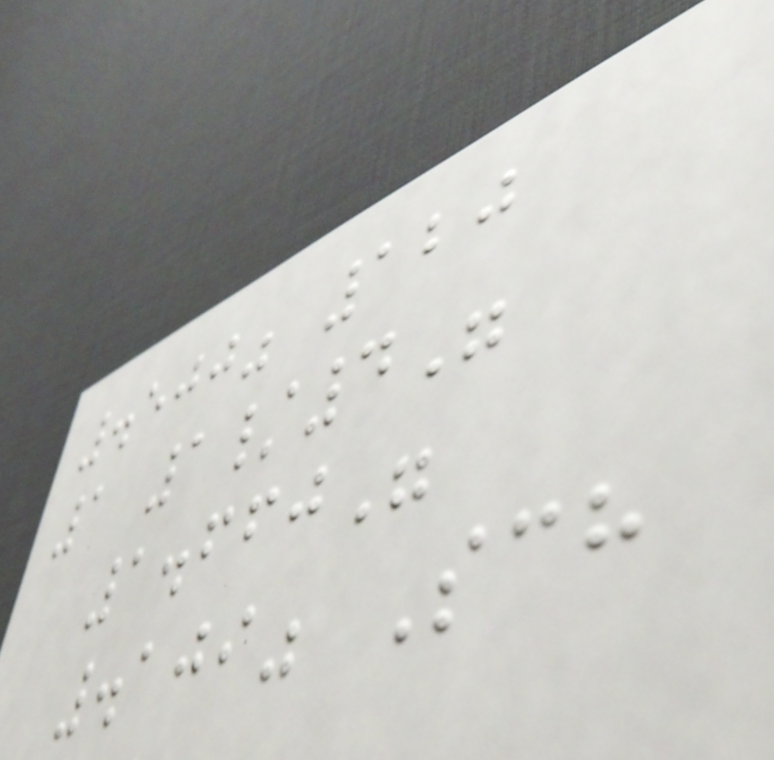.500" 120
1 1/4"
1.660"
.109" Sch
